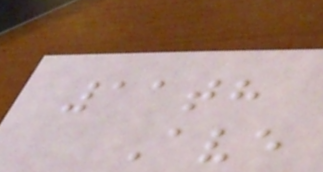11th
Ave
